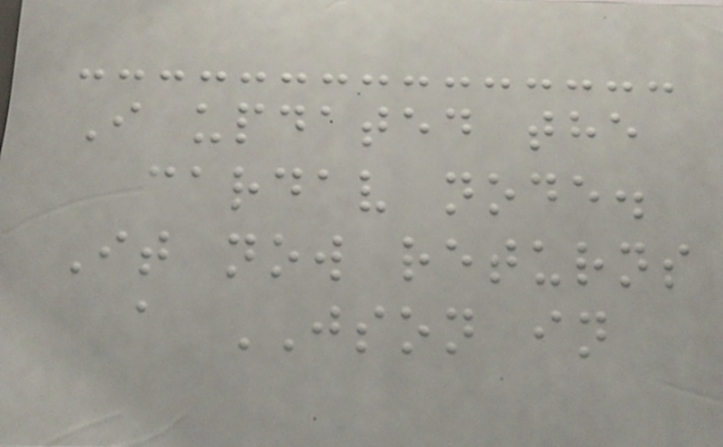I updated the
cardav node.
It now returns
a JSON in
